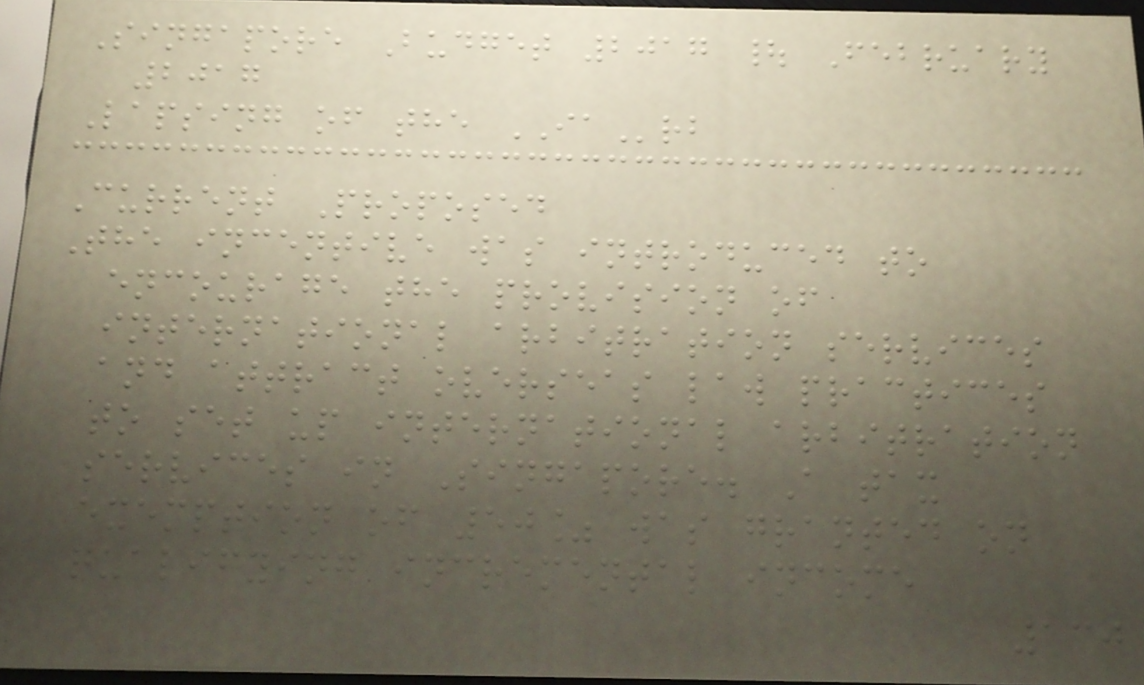Singapore Budget 2017 | February
2017
Lapsing of the IArb
Current Proposed
The incentive was introduced to
encourage the provision of
international arbitration services
and attract overseas law practices
to set up international arbitration
services in Singapore. A tax
exemption of 50% was granted on
qualifying incremental income
130
